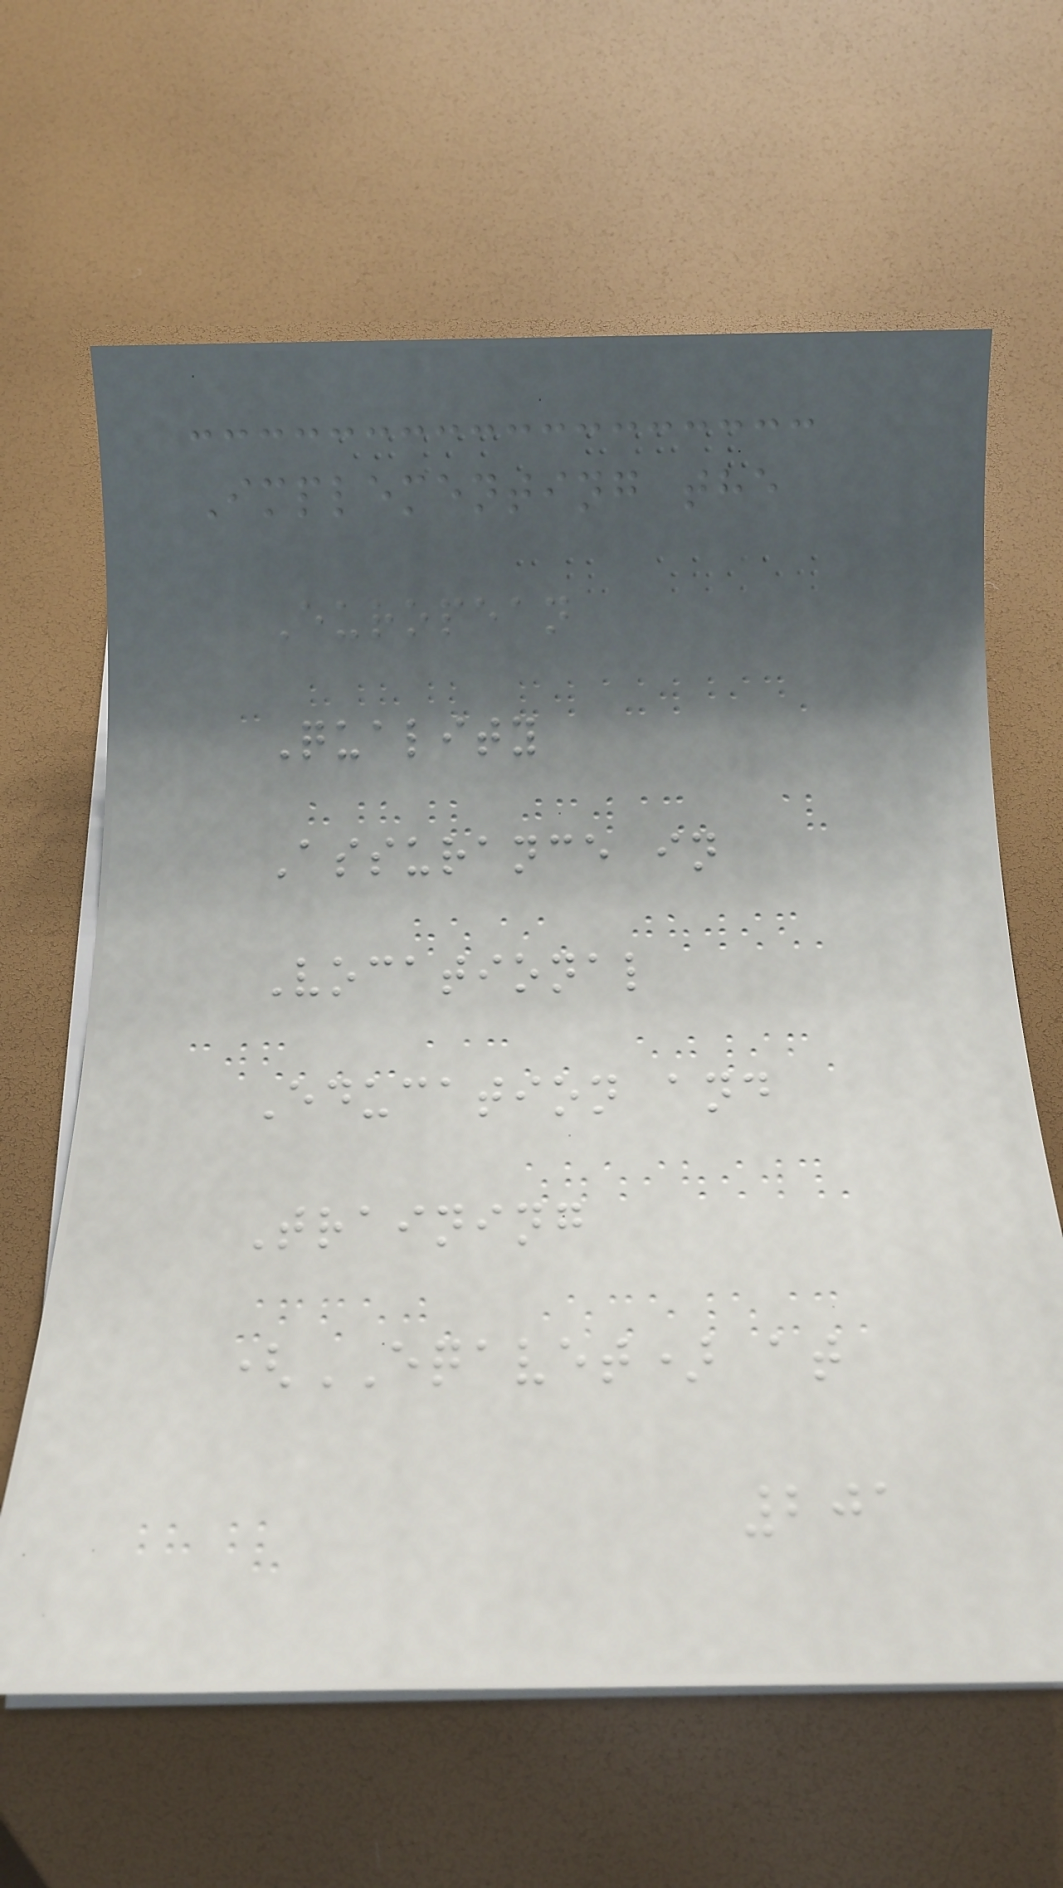Implementing the
European
Quality
Assurance in
Vocational
Education and
Training
(EQAVET) at
201
